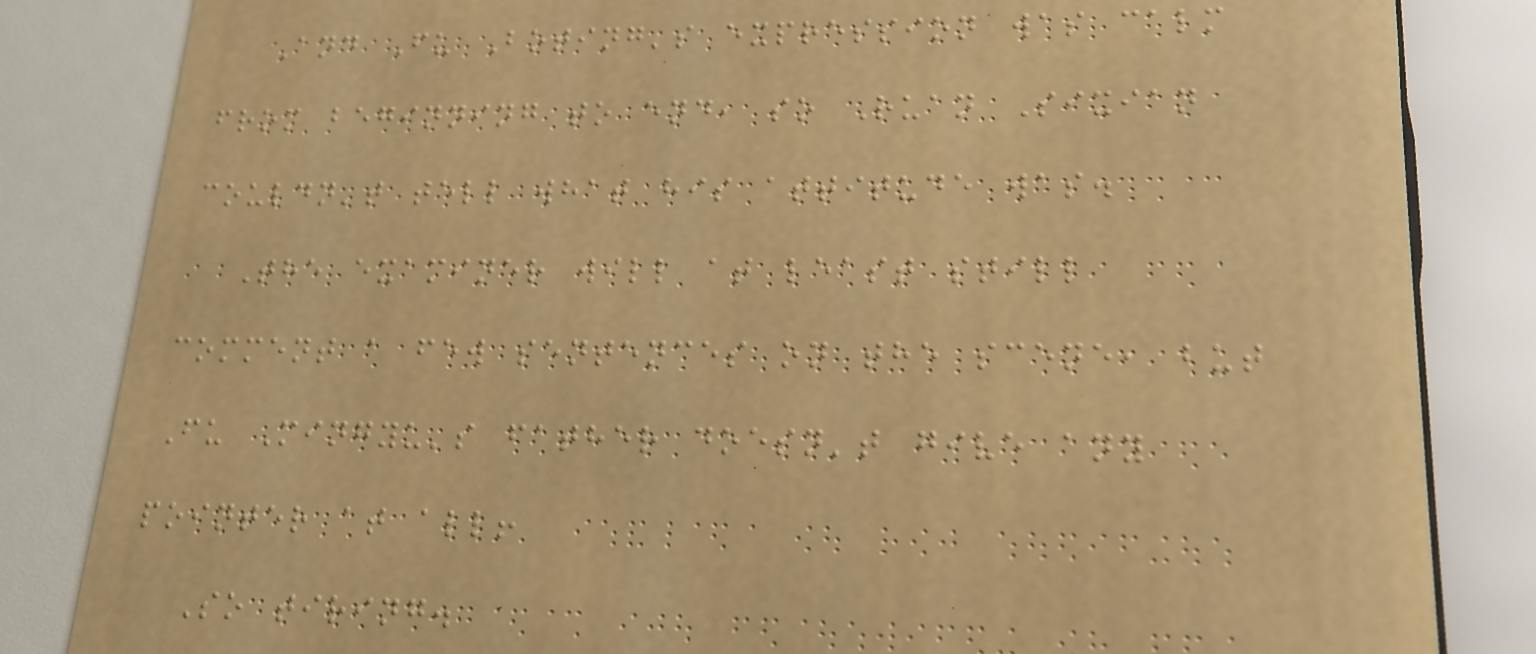And Fu Boting's expression was calm
from beginning to end, so Ruan Sixian
couldn't tell what his attitude was.
The examiner will at least still
comment a few sentences on the scene, but
Fu Mingyu's father doesn't give any
pointer at all!
So tiring.
